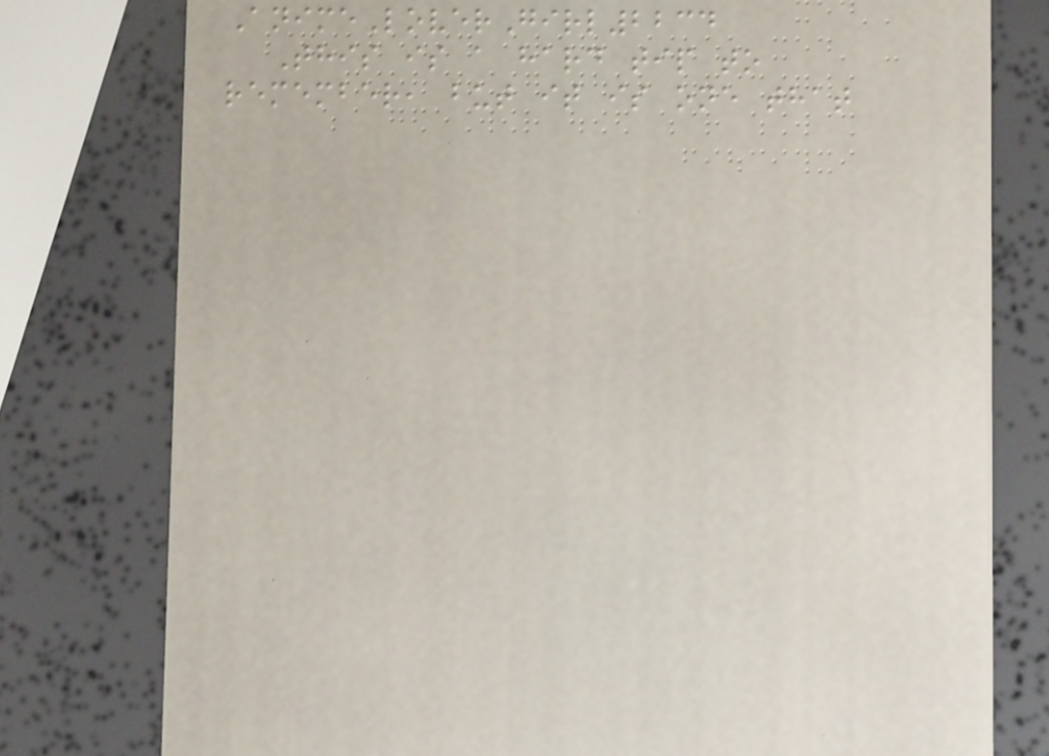AnimeLoverGirl2234
This is a hard tip to
remember, but it is one that
